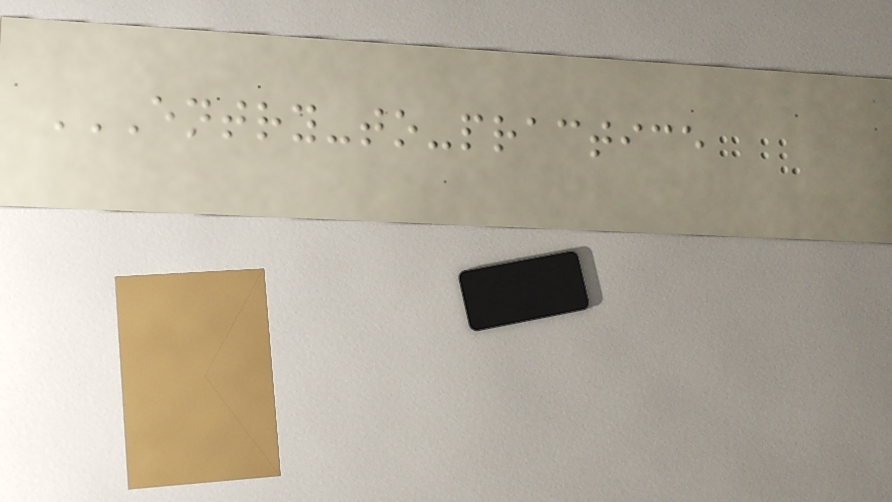ENTRY-TO-PRACTICE
